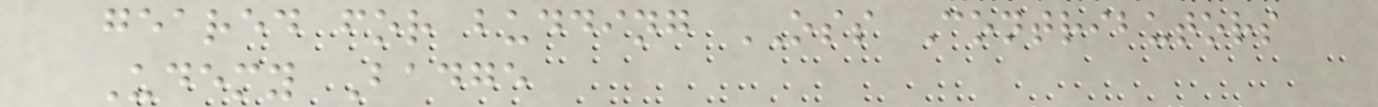geared for budding OSS Contributors
Udemy Badge
